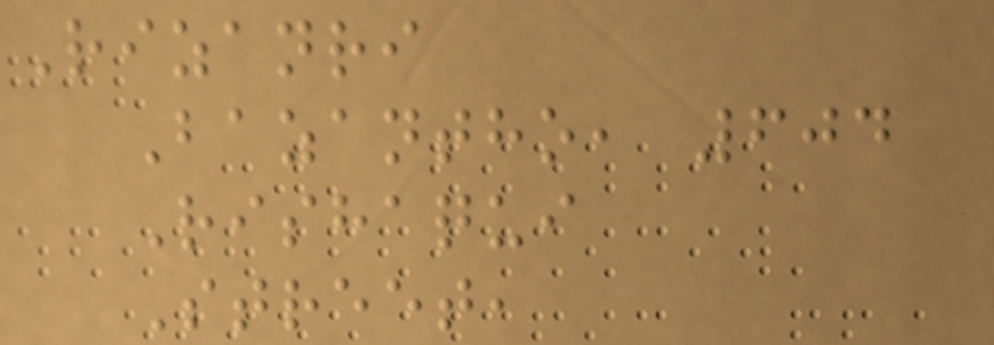Rizanri
Bazantho, 604
Rishaqui
Street,
